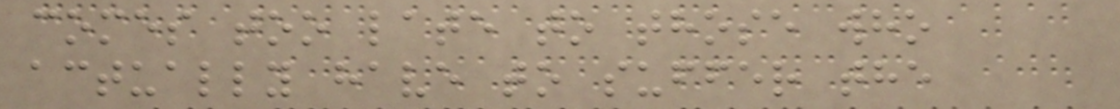comes too late to those who
actually have to suffer the
